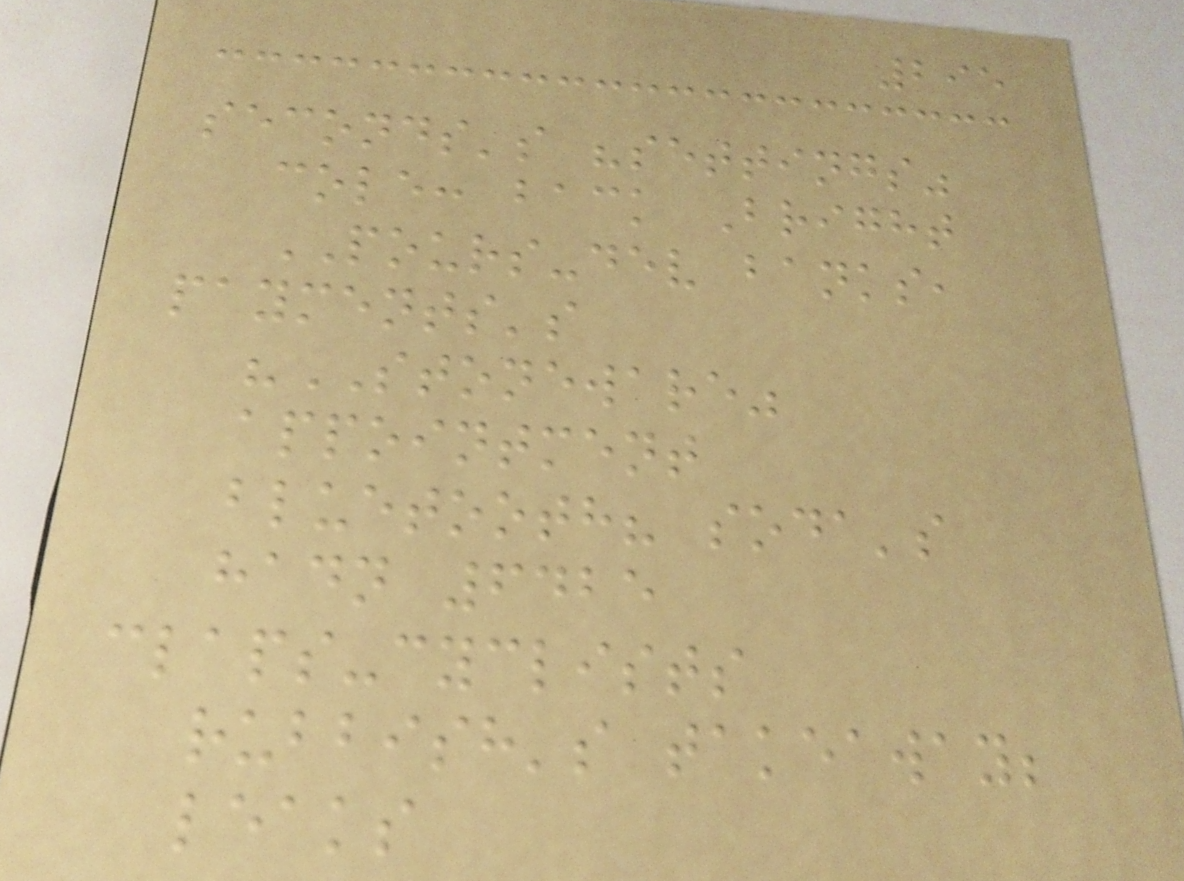295
seconds's "settings"
cole: back Bright
POURS-dev banks,
payments's
"STONEWARE"
appointment
bluetooth? soda's
hadn 6425
claps-cyclists
rubbish's takeaway;
leaks
